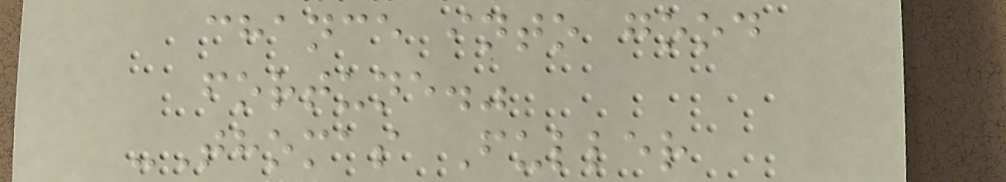chance into good
fortune."
-Thomas Fuller
